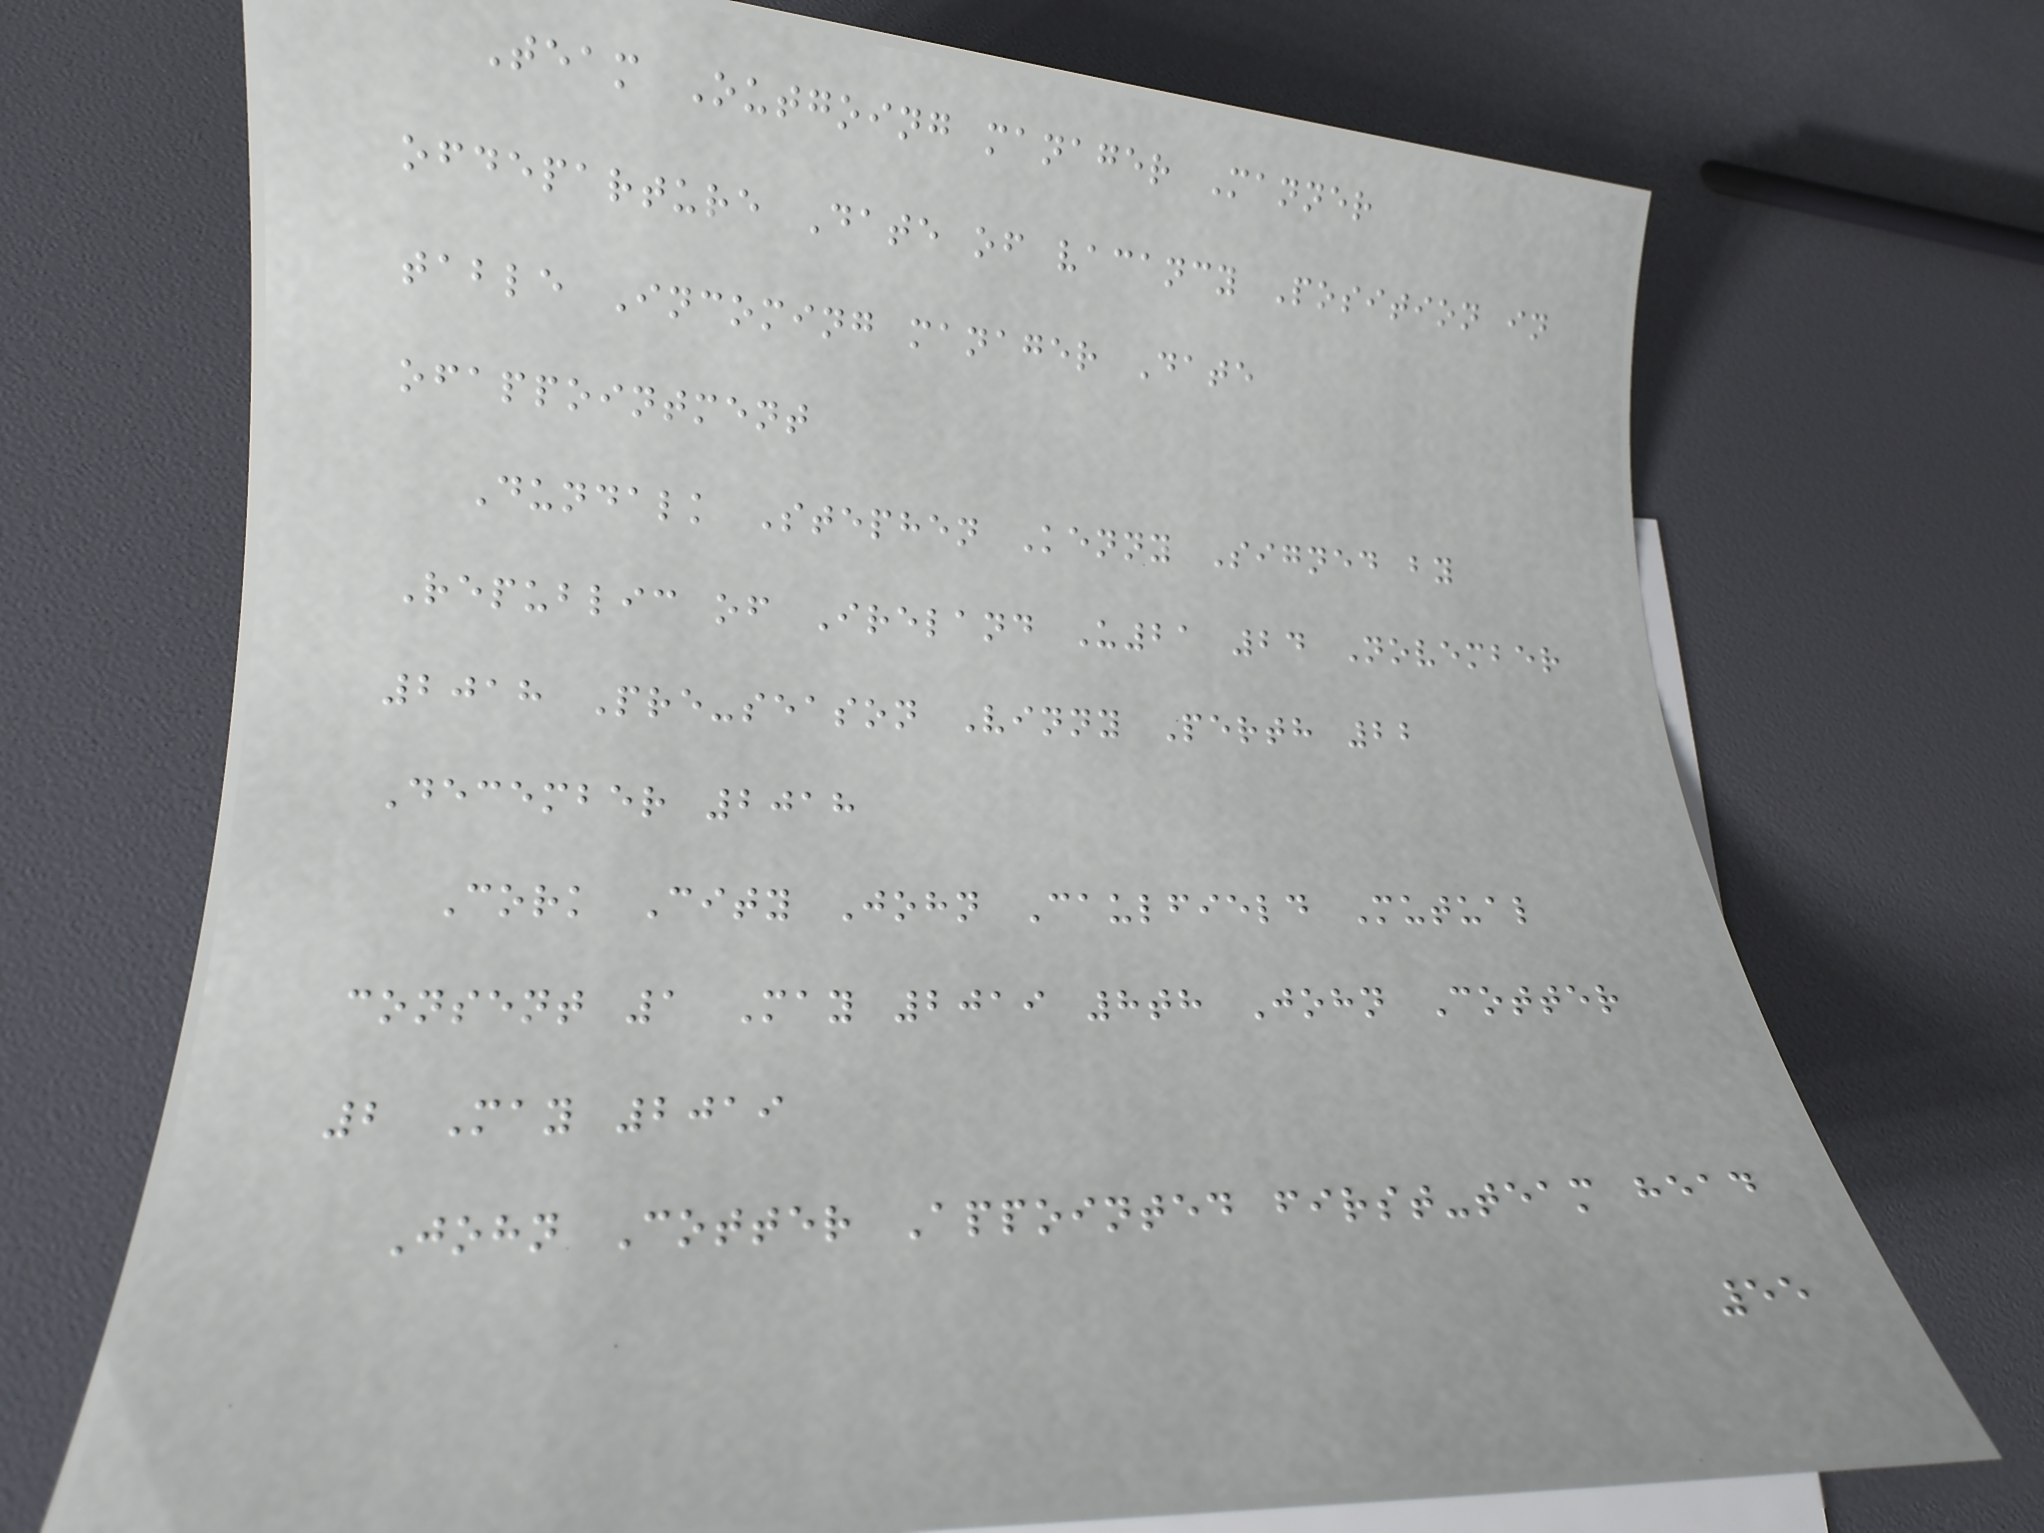Team Outgoing manager Manner
ofdeparture Date of vacancy Position in
table Incoming manager Date
ofappointment
Dundalk Stephen Kenny Signed by
Republic of Ireland U21 24 November
2018 Pre-season Vinny Perth 22
December 2018
Cork City John Caulfield Mutual
consent 1 May 2019 8th John Cotter
2 May 2019
John Cotter Appointed first-team head
55
